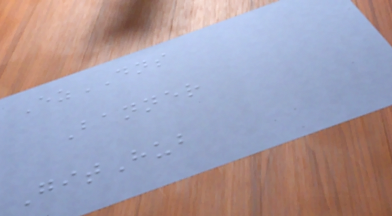EzDNS
Banner
GitHub
